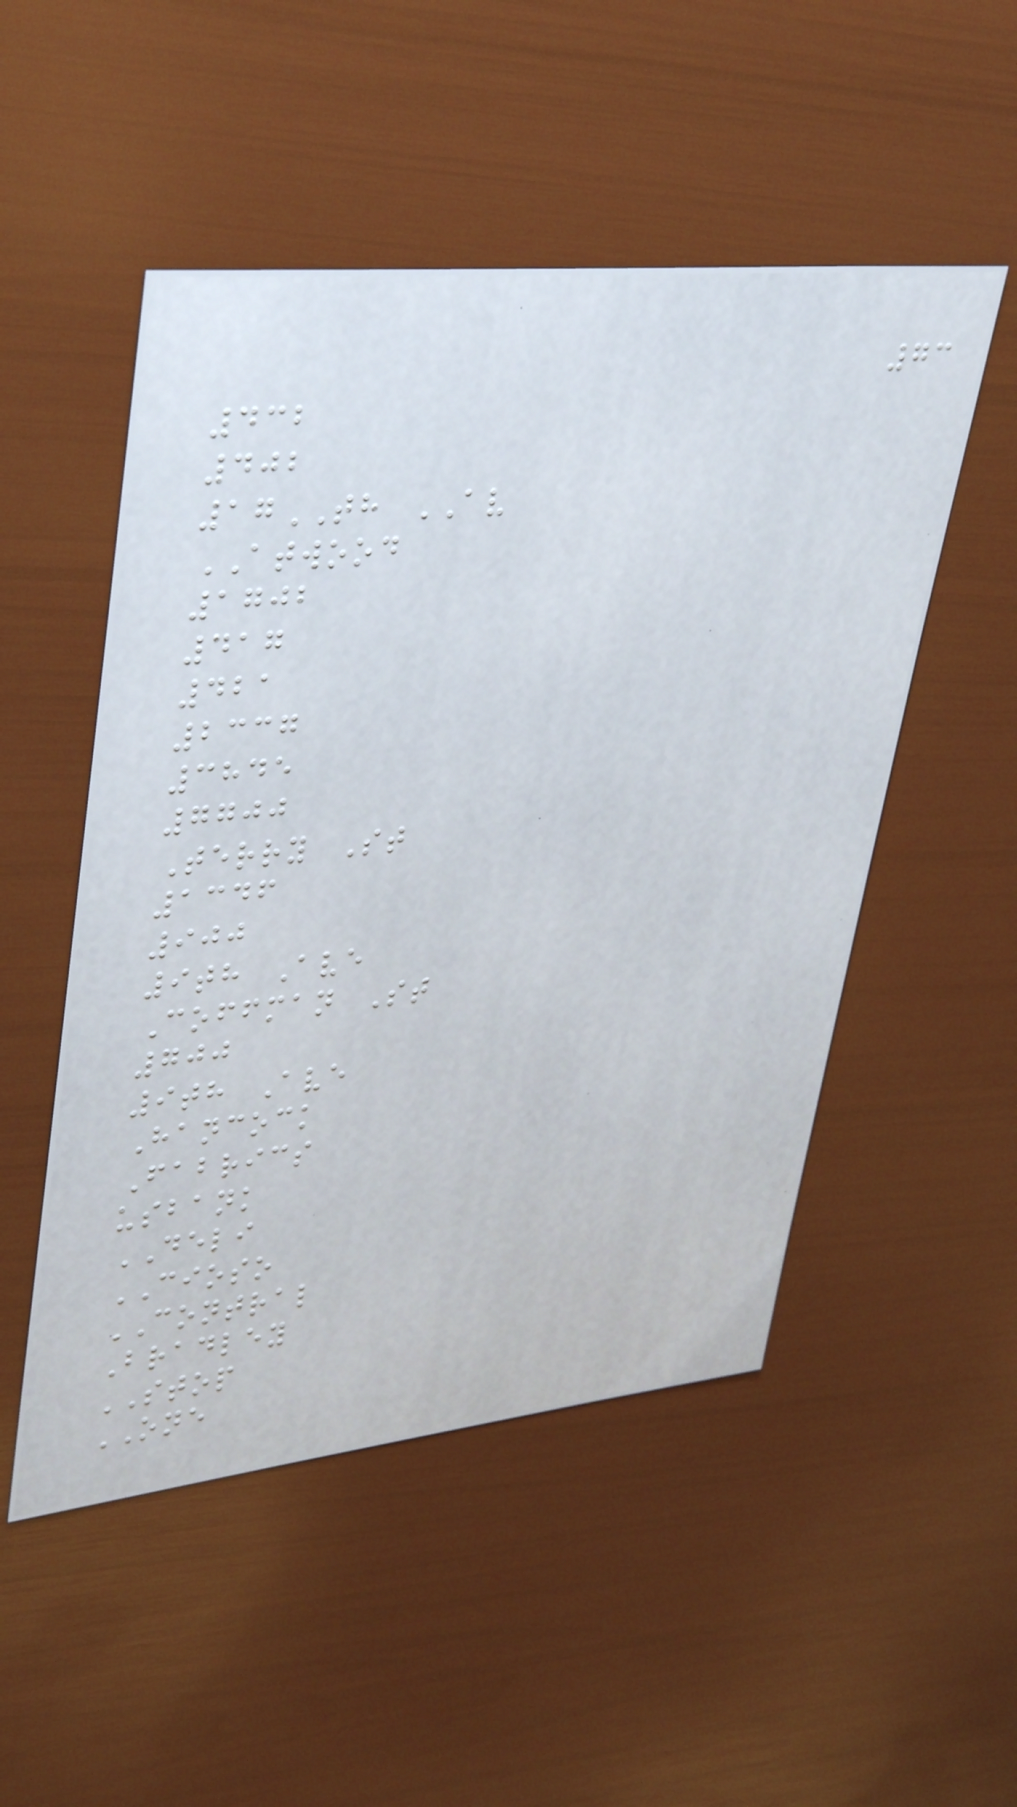73
432
402
17TH AV
ATWOOD
1702
417
421
2337
3845
7700
Terry St
1346
900
9th Ave
Coffman St
700
9th Ave
Hancock
Fabrics
usbank
DELI
CIOSO
CONTRAL
Bradley
STOP
ONE
